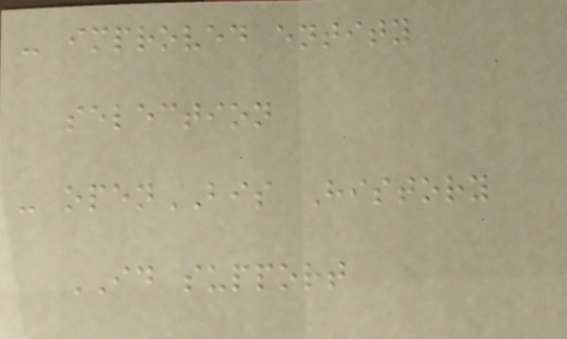- improved entity
selection
- openBIS History
ID support
